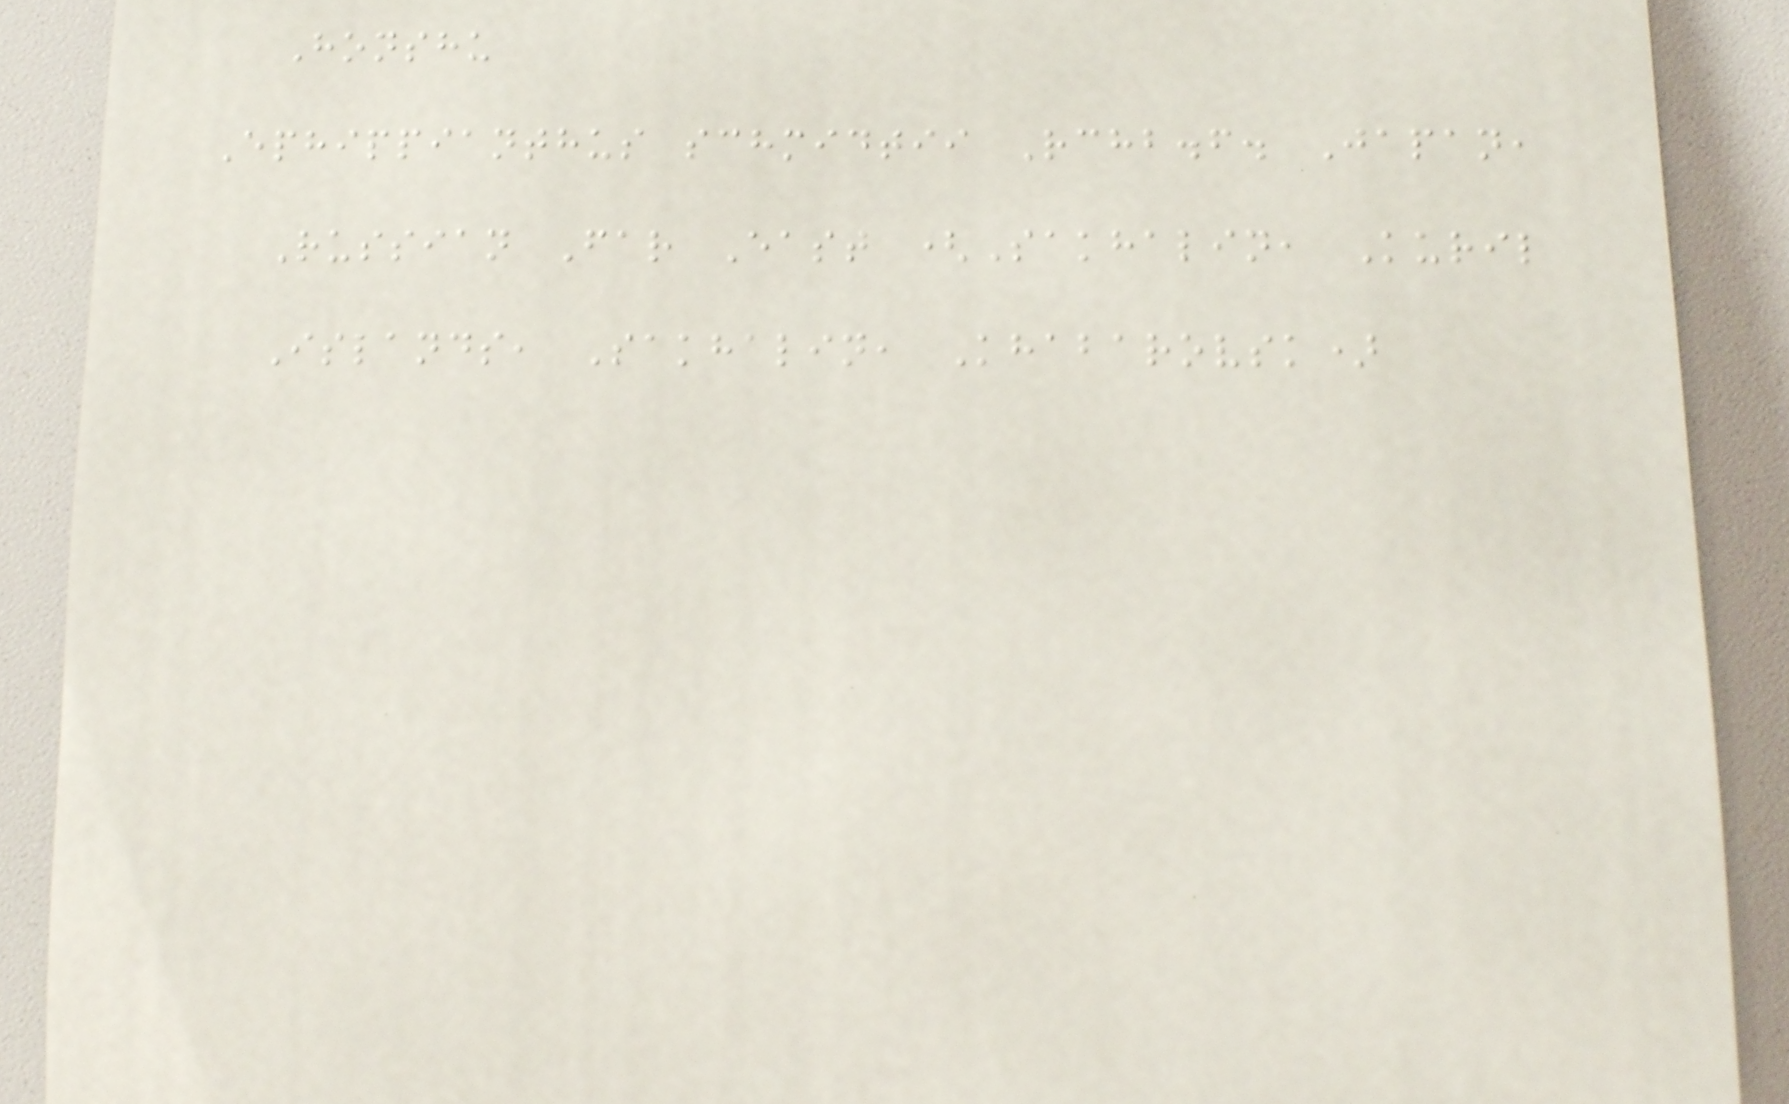Honshu
Ephippianthus schmidtii Rchb.f. Japan,
Russian Far East (Sakhalin, Kuril
Islands, Sakhalin, Khabarovsk)
